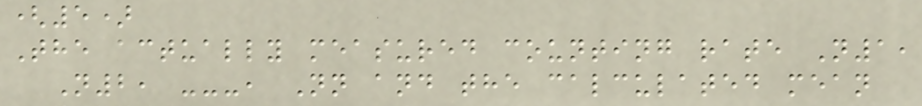(5)
The actually measured counting rate N1,
N2, ---, Nn and the calculated mean
